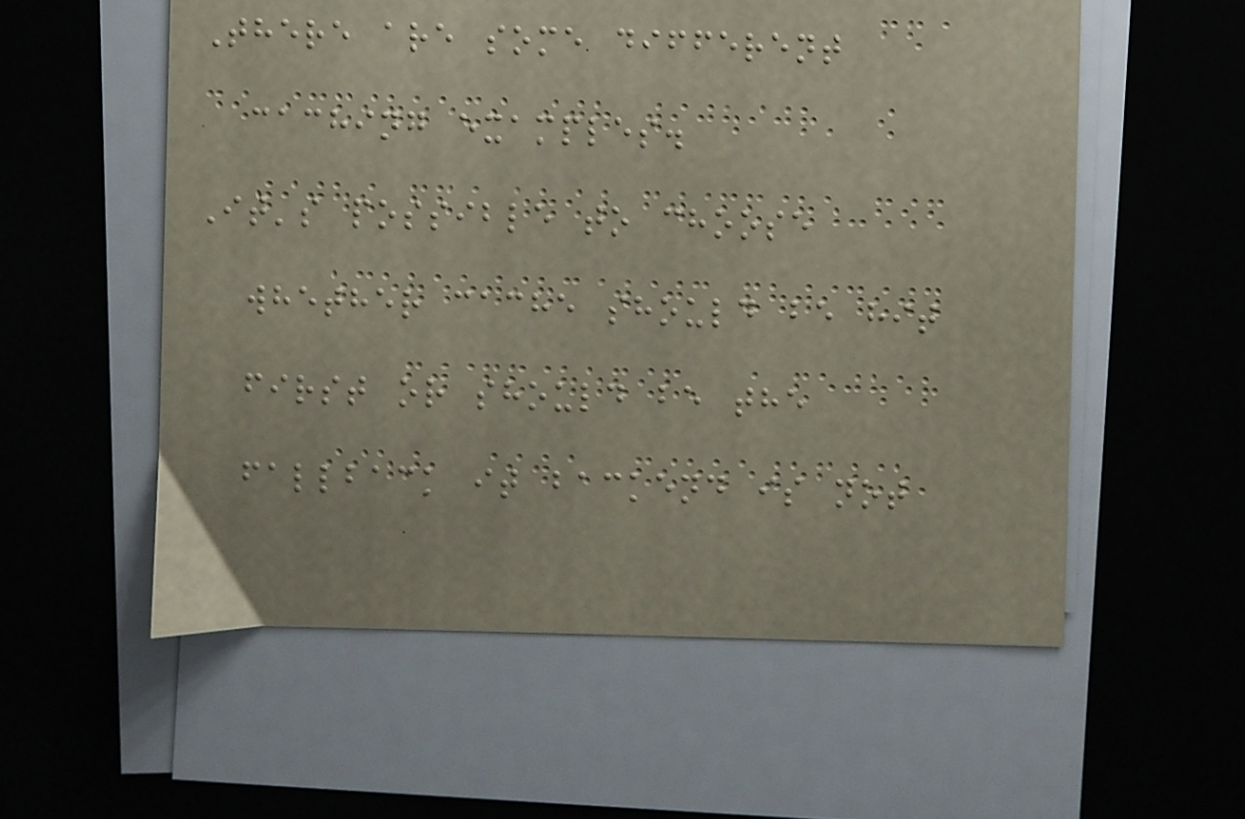There are some different
caching examples.
It's possible to choose
whether cache should be hit
first or should be the
fallback it backend is not
